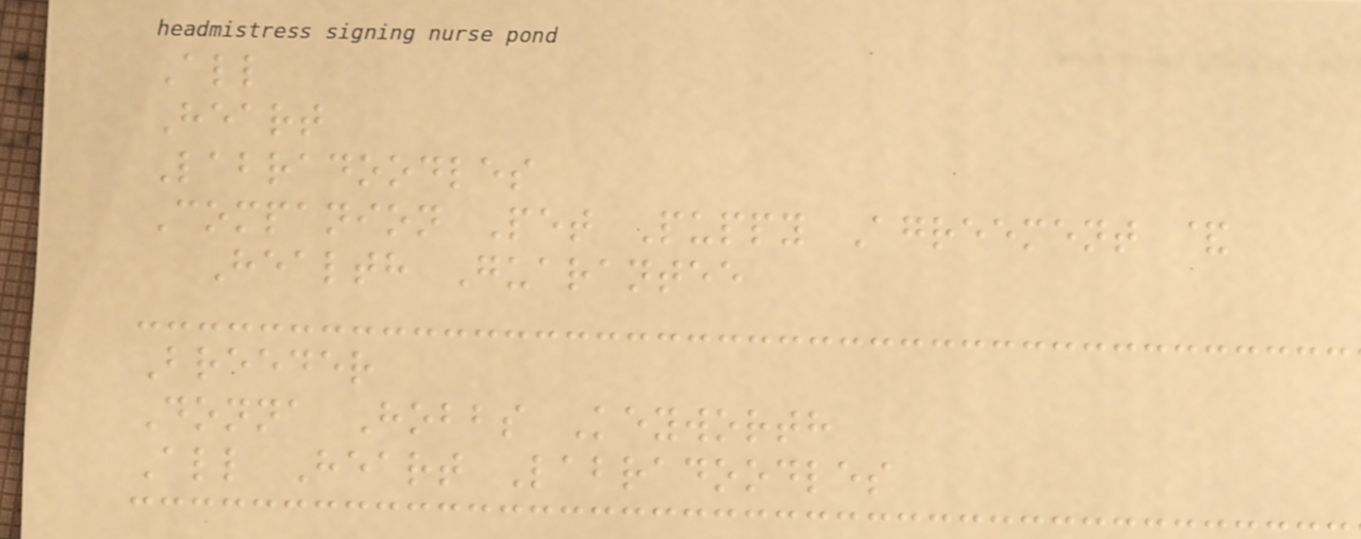All
Heart
Labradoodles
Companion Pet Puppy Agreement &
Health Guarantee
Breeder
Donna Hobbs Keyworth
All Heart Labradoodles
